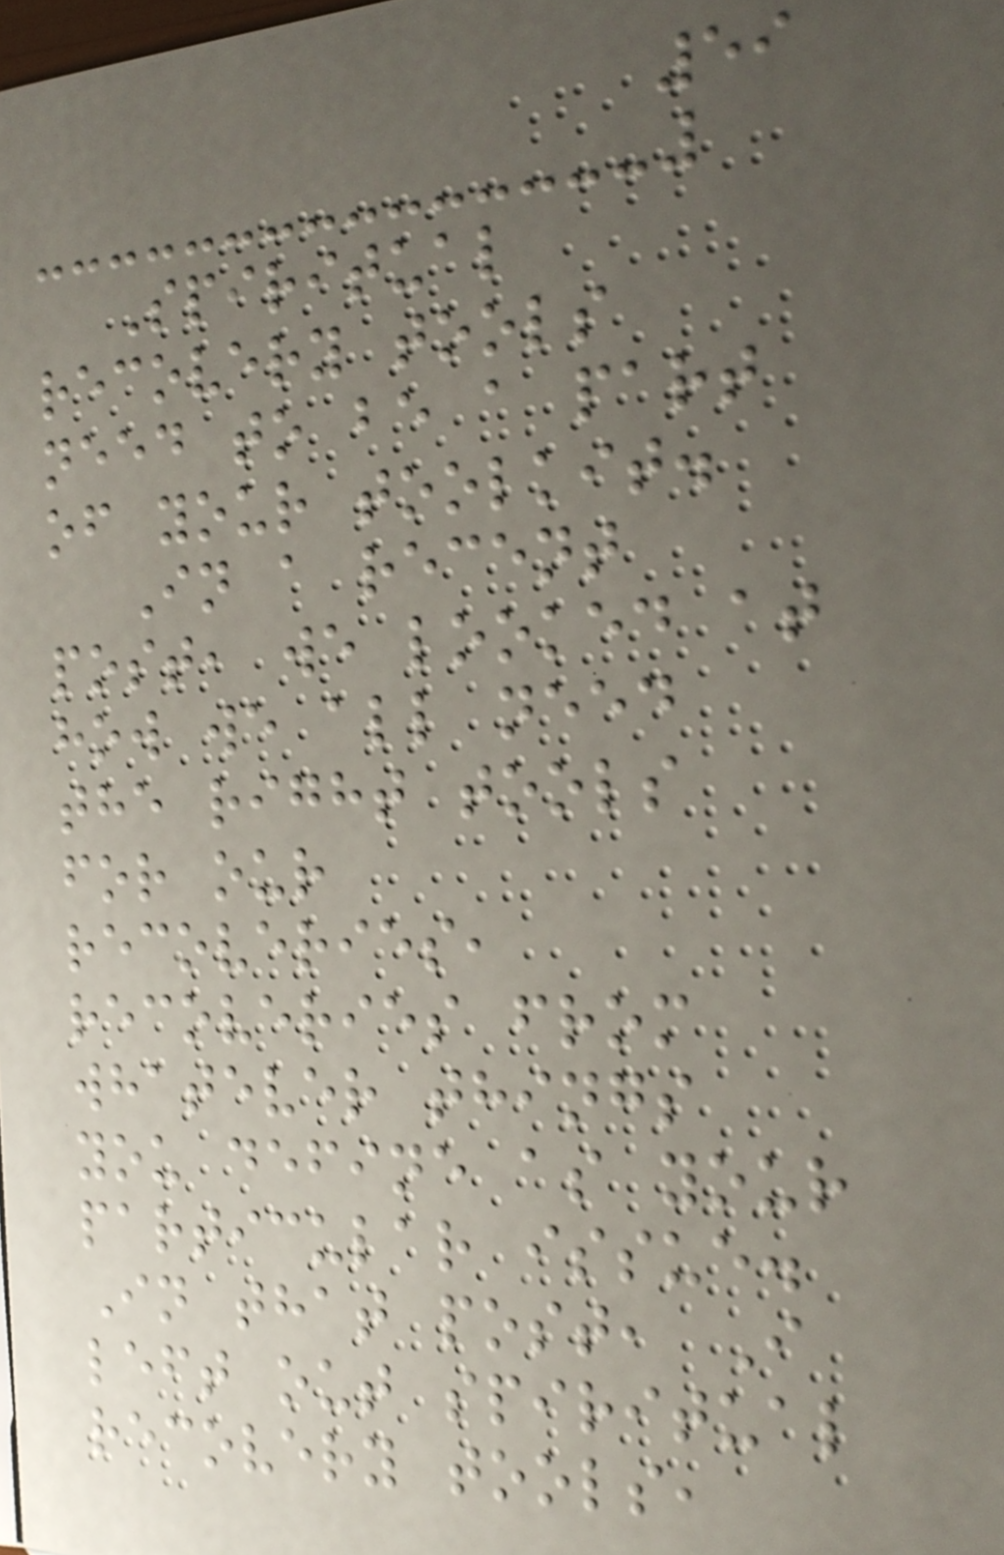59
Spiritual
recovery tools
need to be a part
of your toolkit.
In a recent
post, we looked at
how we all need
the right tools
for our
recoveries,
recoveries from
whatever things
you define as your
particular issue.
In that post, I
left out spiritual
recovery tools,
